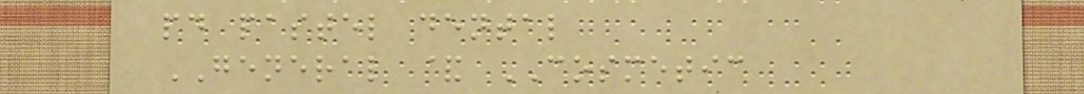pd pastel dental
GENERAL & COSMETIC
